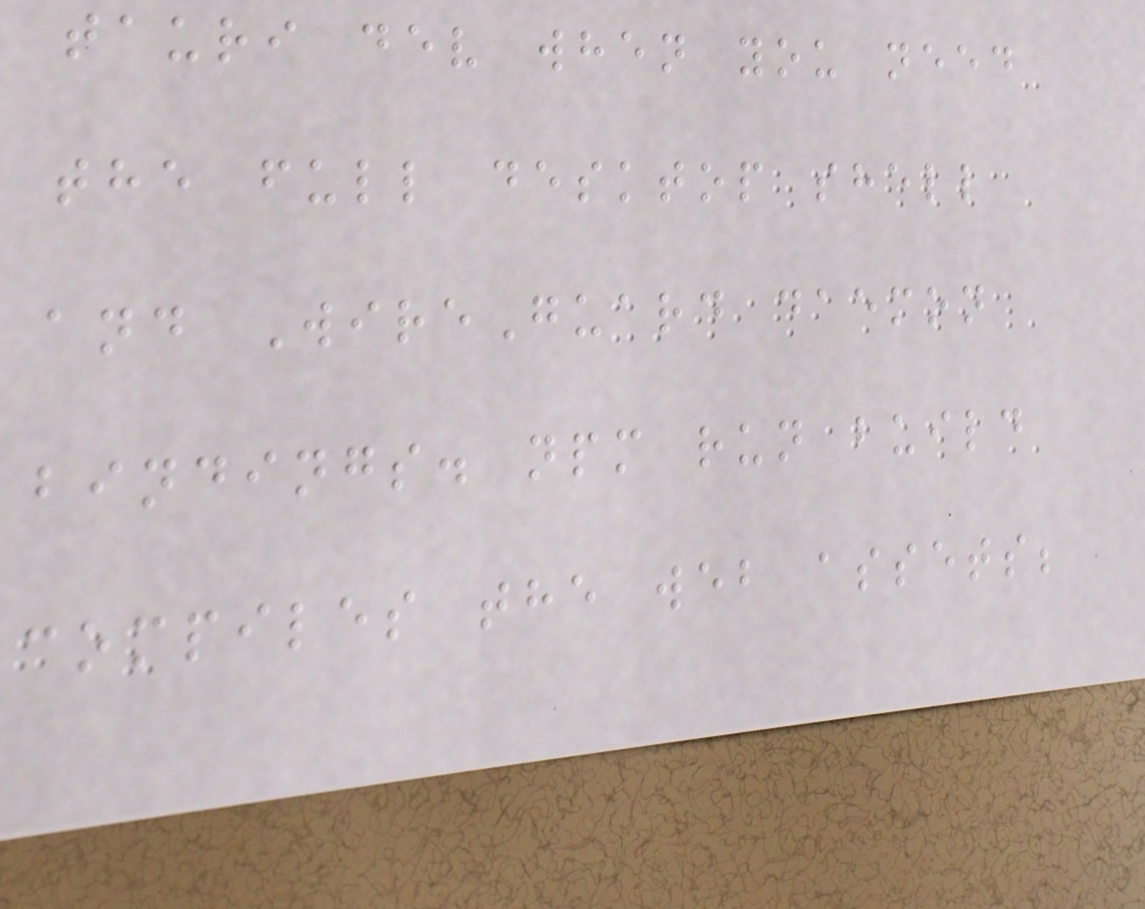tauri dev when you need
the full desktop shell
and WireGuard daemon
bindings. npm run build
compiles the web assets;
